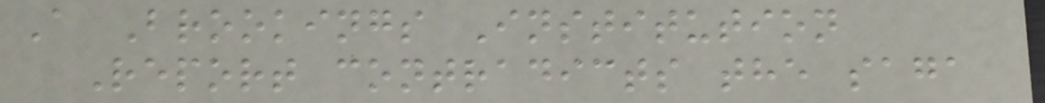A Brookings Institution
Report contradicts the saga
